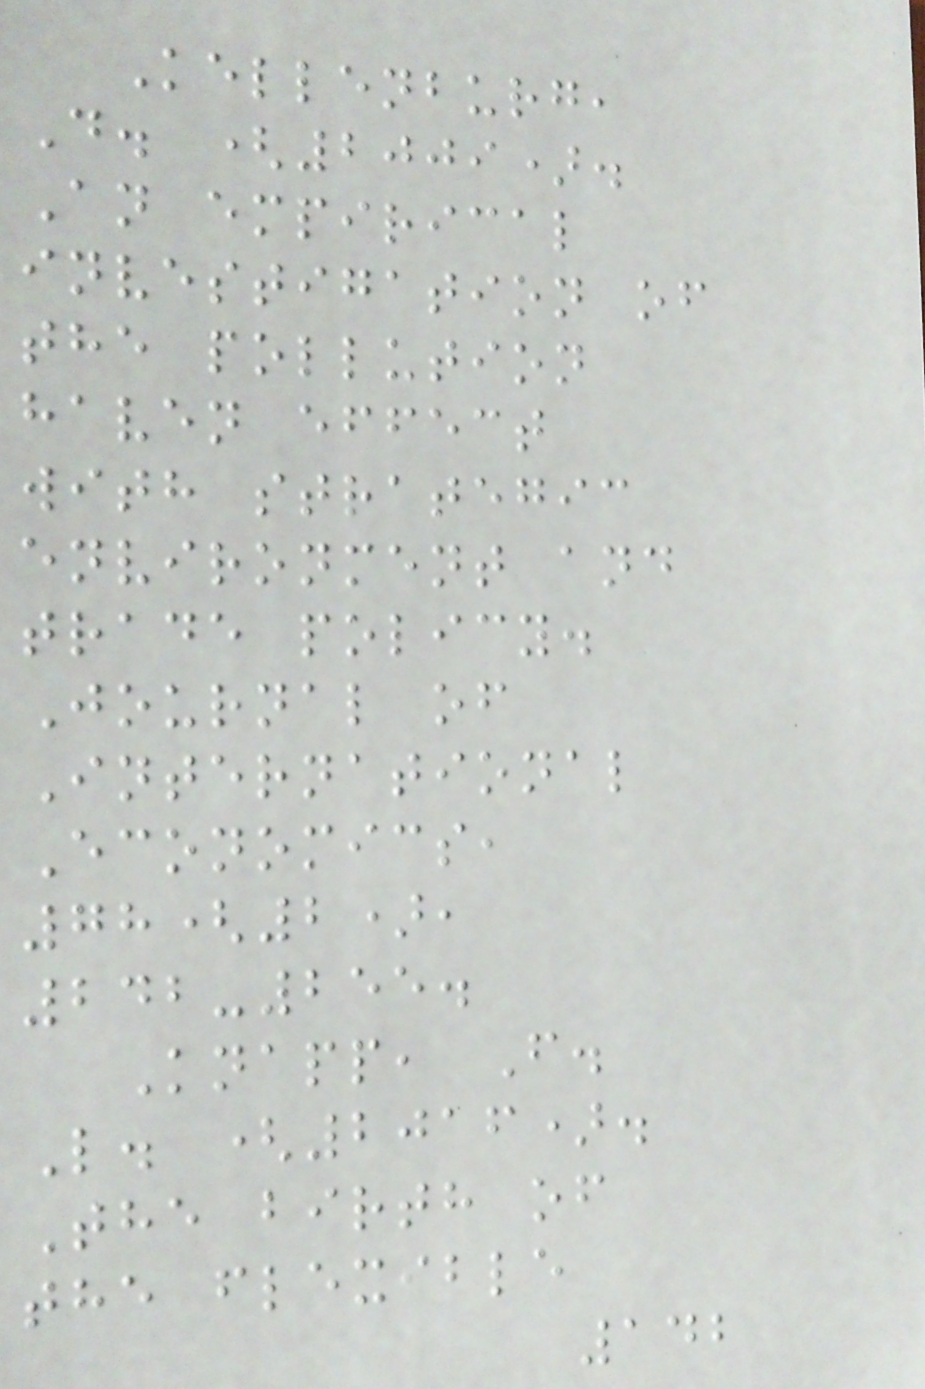Kellenburg,
D. (2009).
An empirical
investigation of
the pollution
haven effect
with strategic
environment and
trade policy.
Journal of
International
Economics,
78(2),
242-255.
Knapp, F.
L. (2016).
The birth of
the flexible
142
